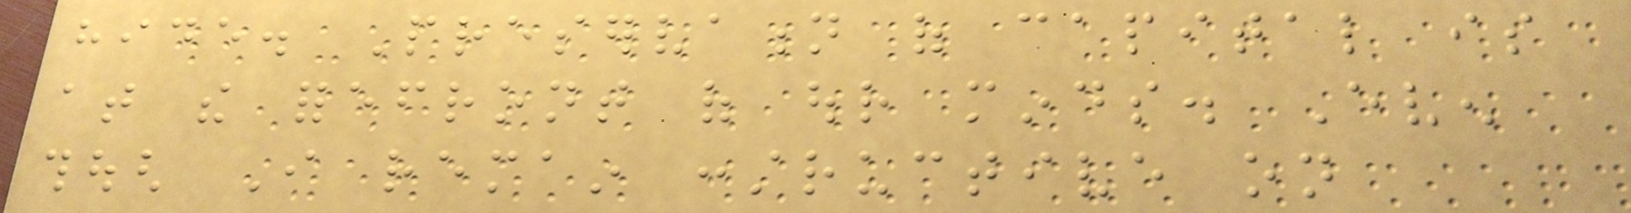hide. Preservation of capital is
at the forefront of our minds. Even
though I remain constructive on
